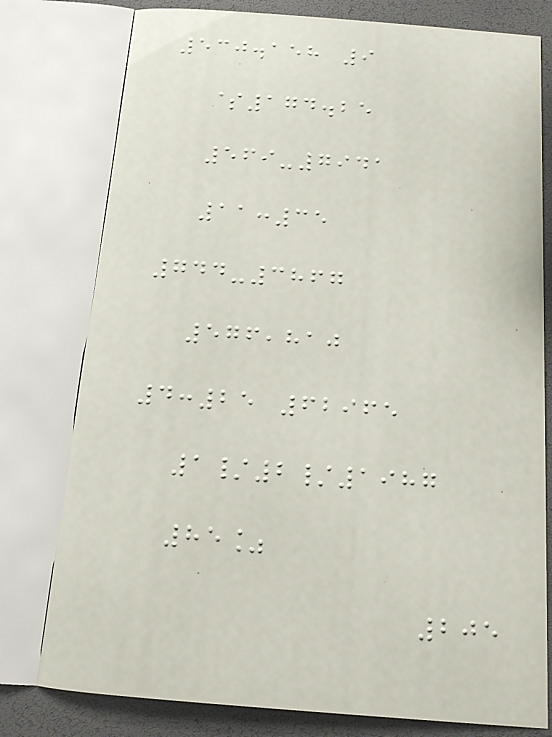530.158 9
$174.25
569-7941
11:35
744-3867
576,810
4:25 62965
1/2/1987
85%
205
